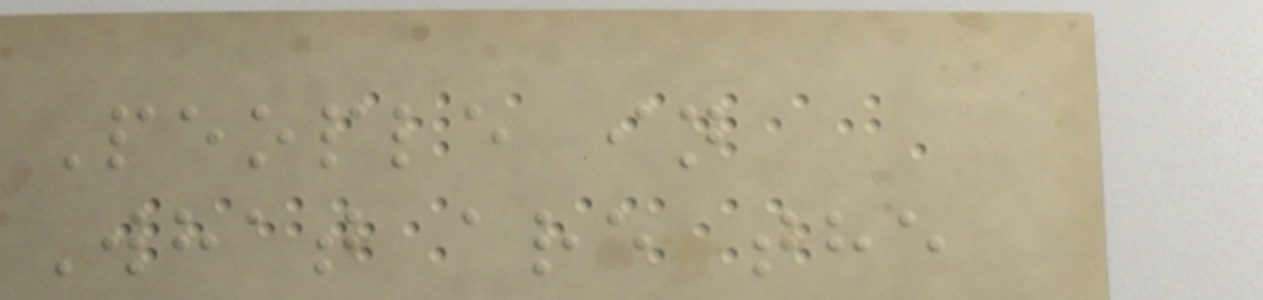People in
What are the
